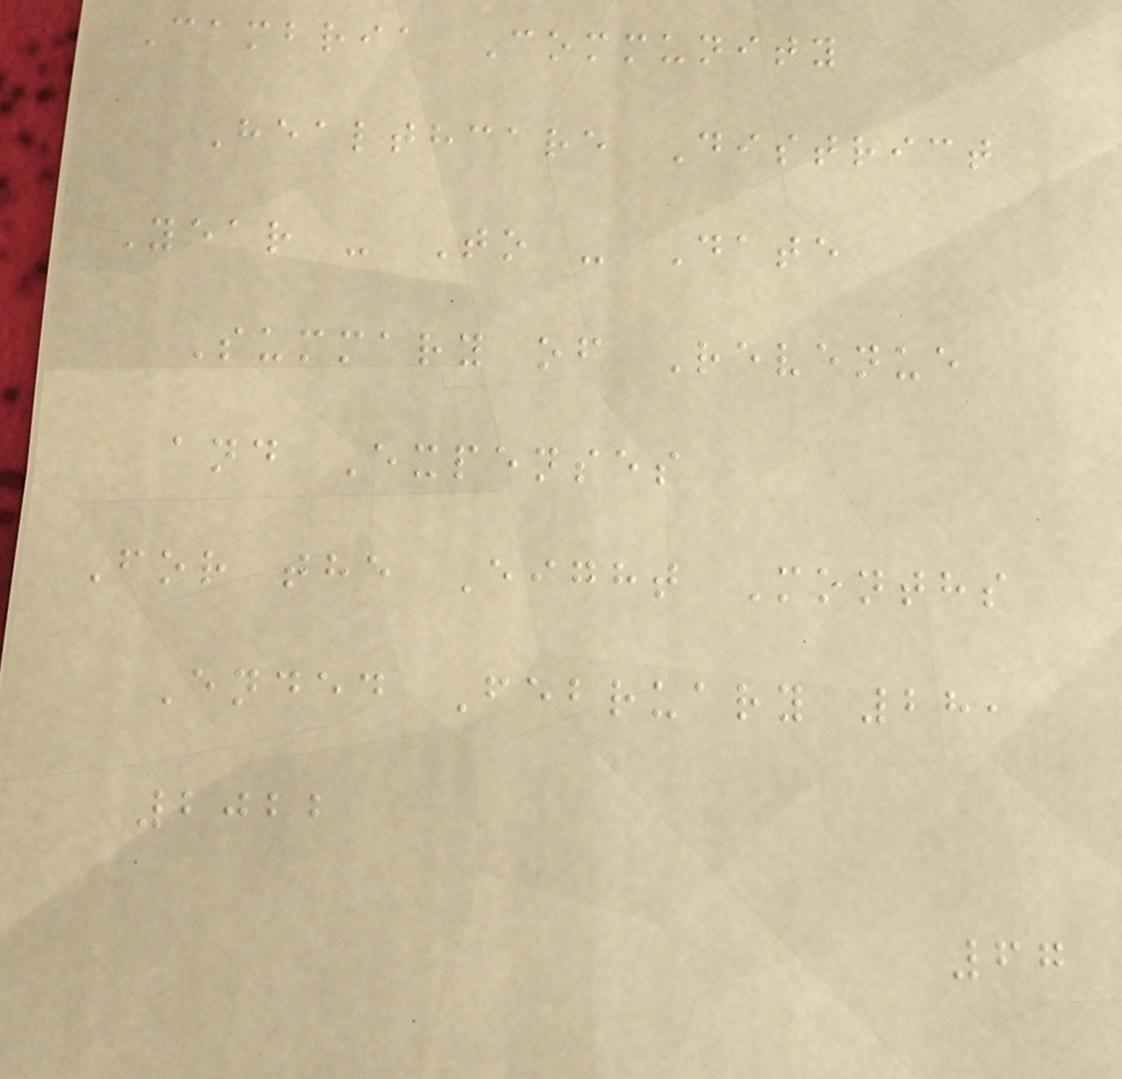Cambria Community
Healthcare District
Year - To - Date
Summary of Revenue
and Expenses
For the Eight Months
Ended February 28,
2022
67
